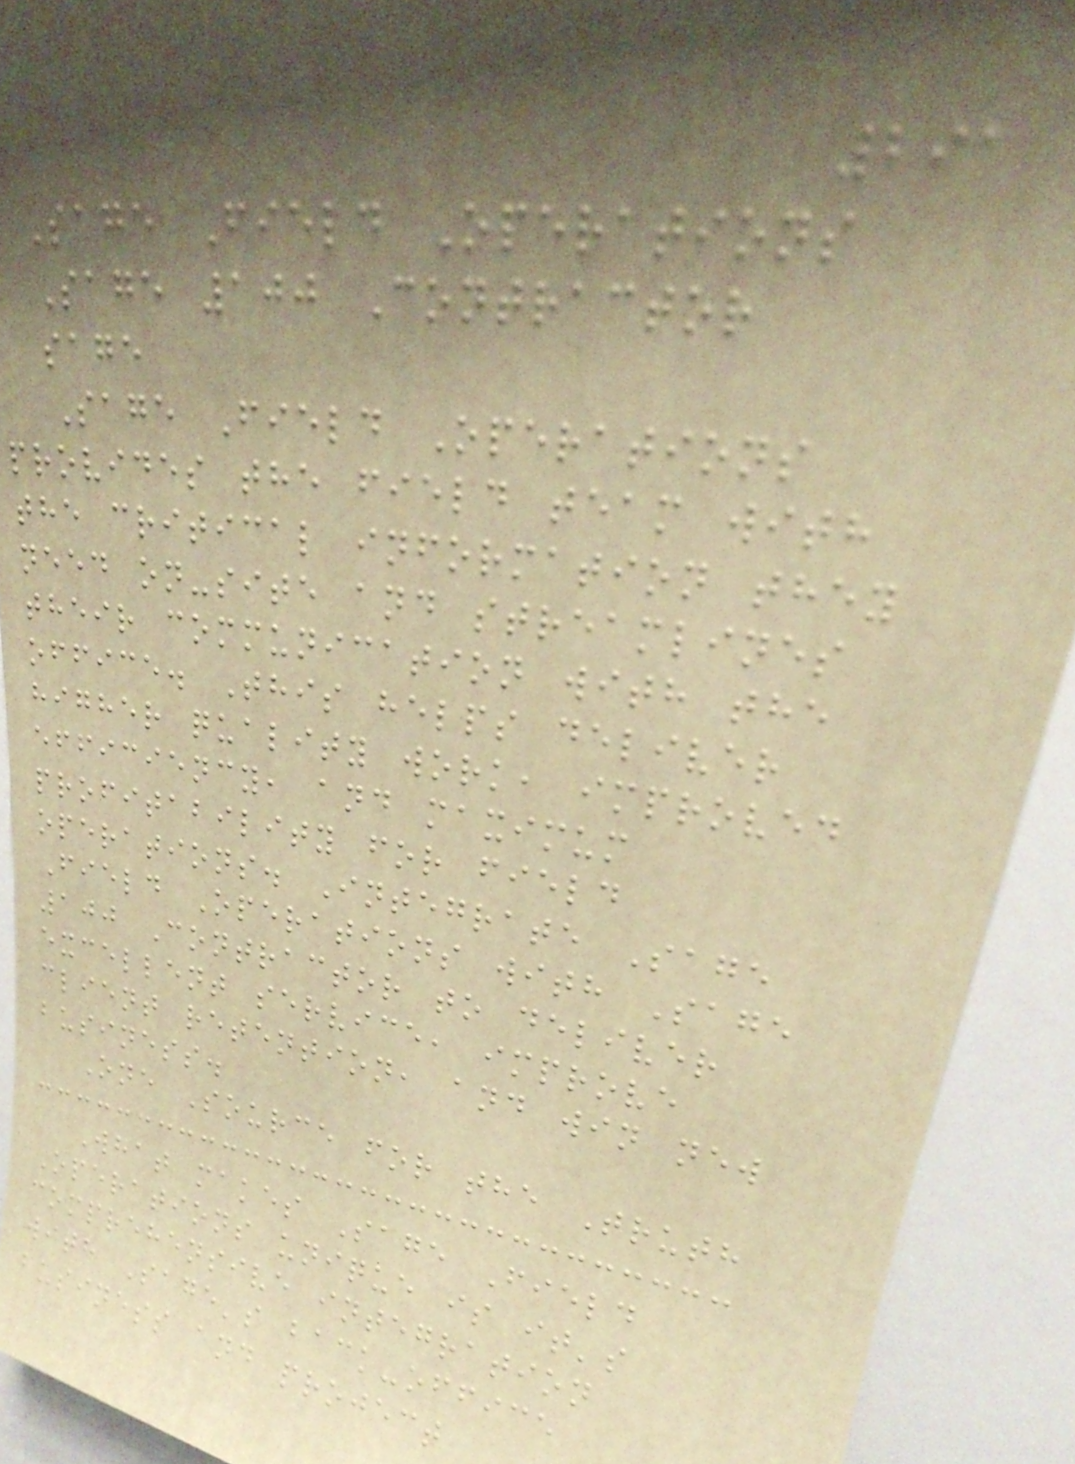291
Sage Field Operations
Sage 100 Contractor
sage
Sage Field Operations
provides the field team with
the critical information they
need on-site and streamlines
their communication with the
office. This helps deliver
higher quality work, improved
efficiency, and maximum
profitability for field
operations. Integrate Sage
Field Operations with Sage
100 Contractor to deliver
excellent service, improve
client retention, and win new
business.
One Source for the Truth
What makes Sage Field
Operations unique is it's
comprehensive integration
with Sage's back-office
business and project
